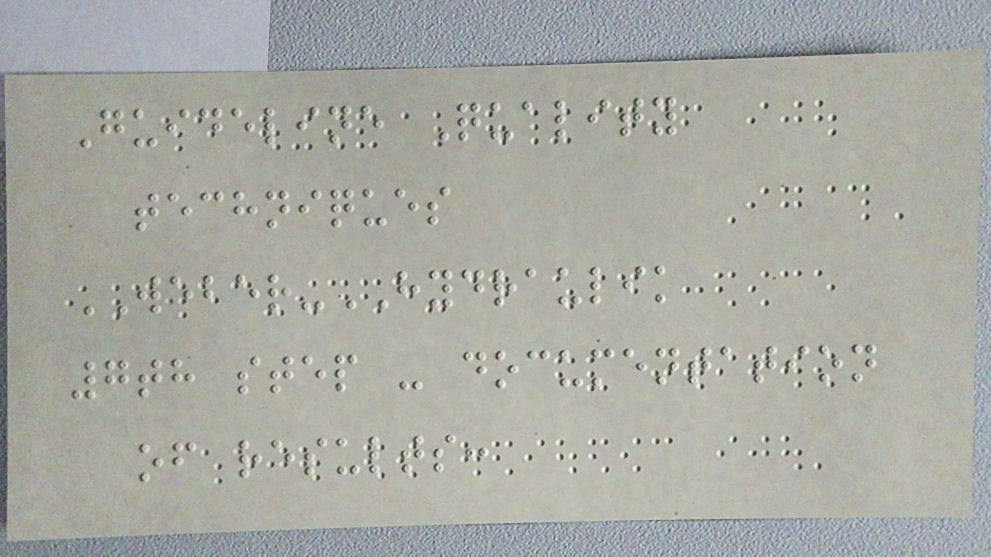Guideline Quality
techniques
WEBER-HYDRAULIK
7th step - documentation
of results:
